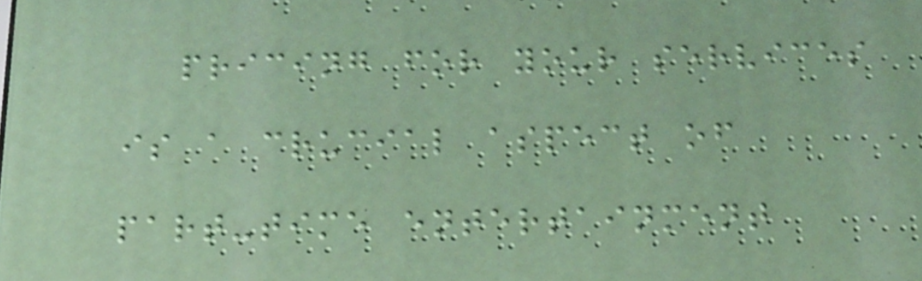pricing for your services
is a crucial aspect of
part-time entertainment
